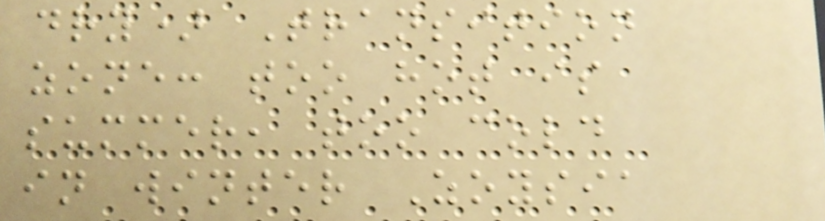dry) Transition
zone: too hot is
summer, too cold
in winter Zoysia
